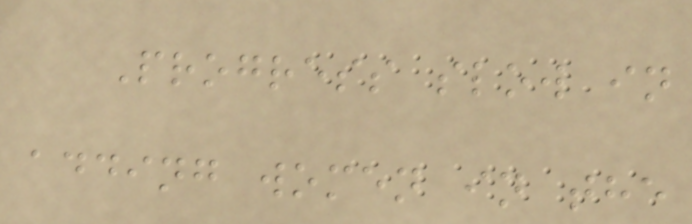Progress slow in
adding women in the
